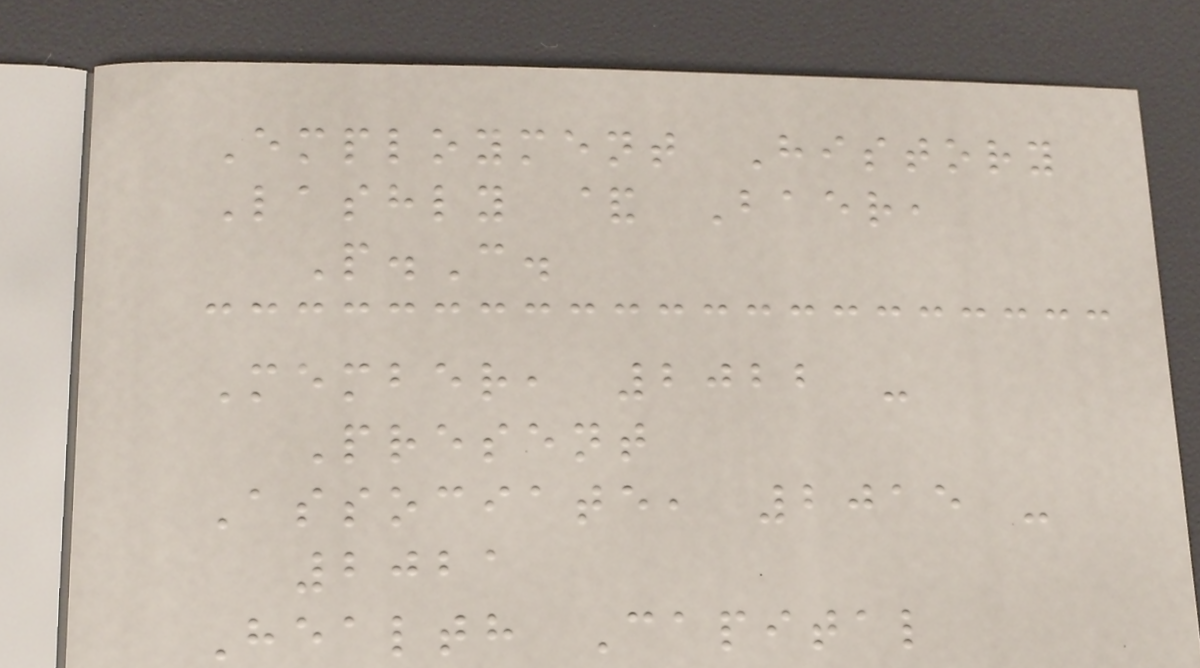Employment History
Lashly & Baer,
P.C.
Member, 2022 -
Present
Associate, 2015 -
2021
Health Capital
